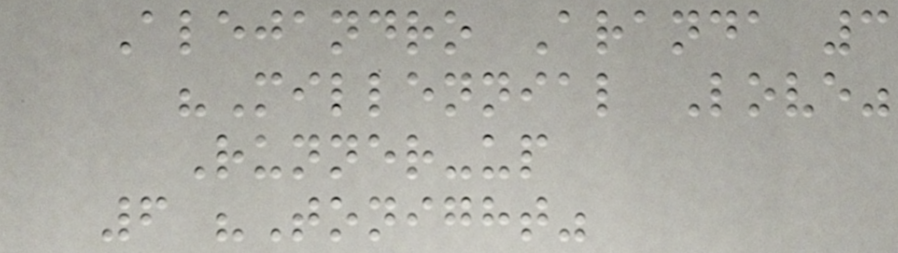Alejandro Aranda 3
"Millennial Love"
Runner-up
6 "Tonight"
